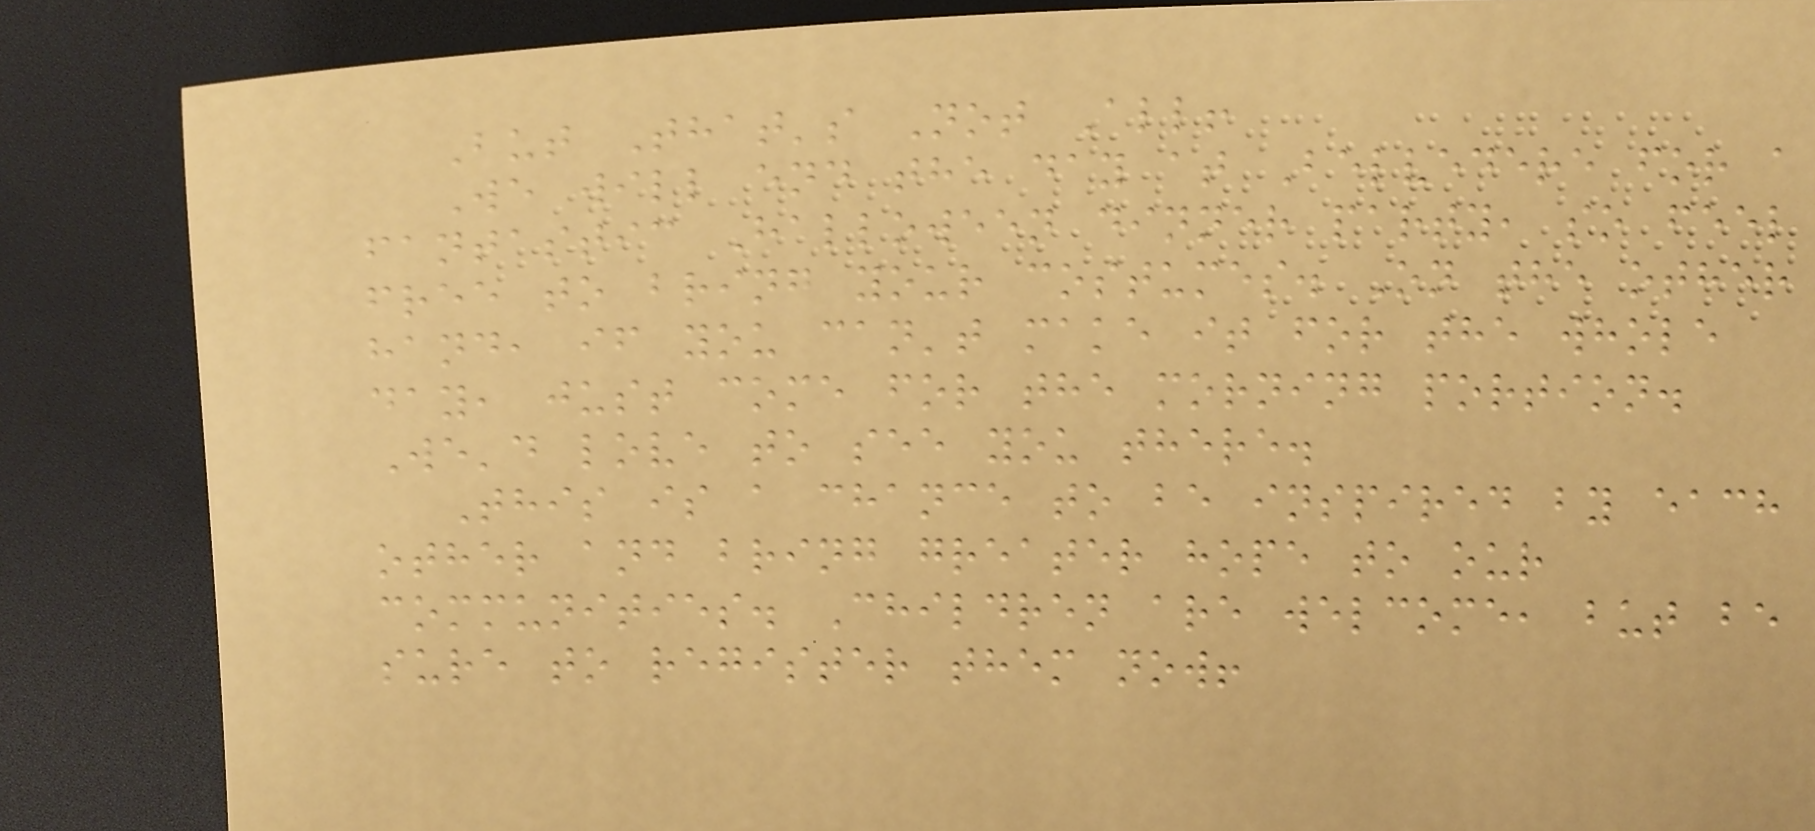But That's Not All!
We will end the day at Belvedere for a
fantastic Halloween dinner party, so feel
free to bring your costumes. On the other
hand, if you can't make it for the whole
day, just come for the morning portion.
We'd love to see you there.
This is a chance to be inspired by each
other and bring greater hope to our
communities. Children are welcome, but be
sure to register them now!
